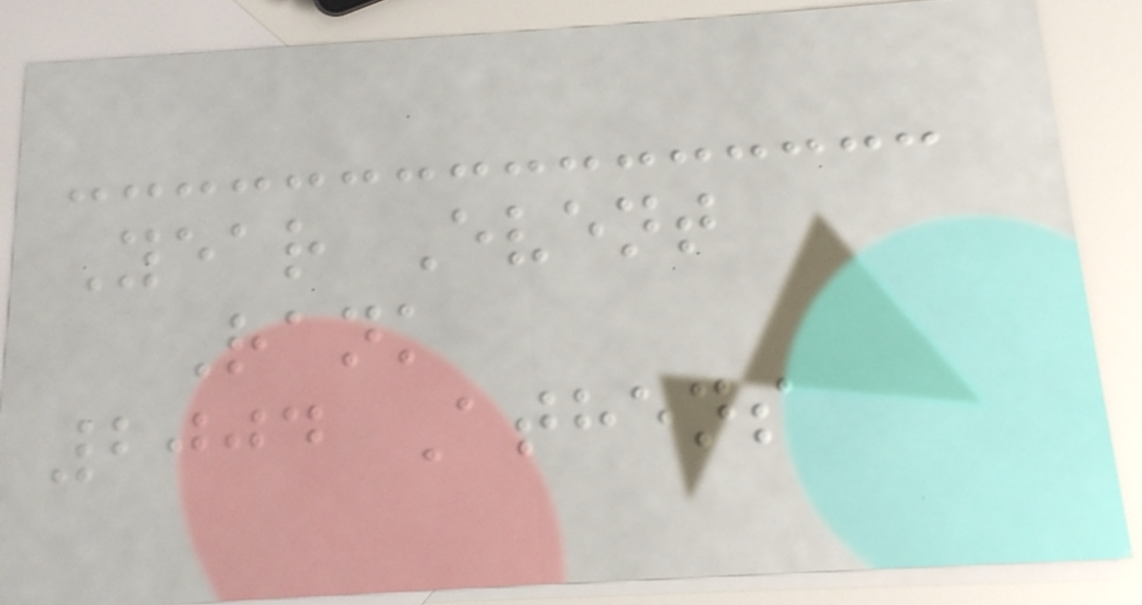Year Event
Rank
2004 Athens
